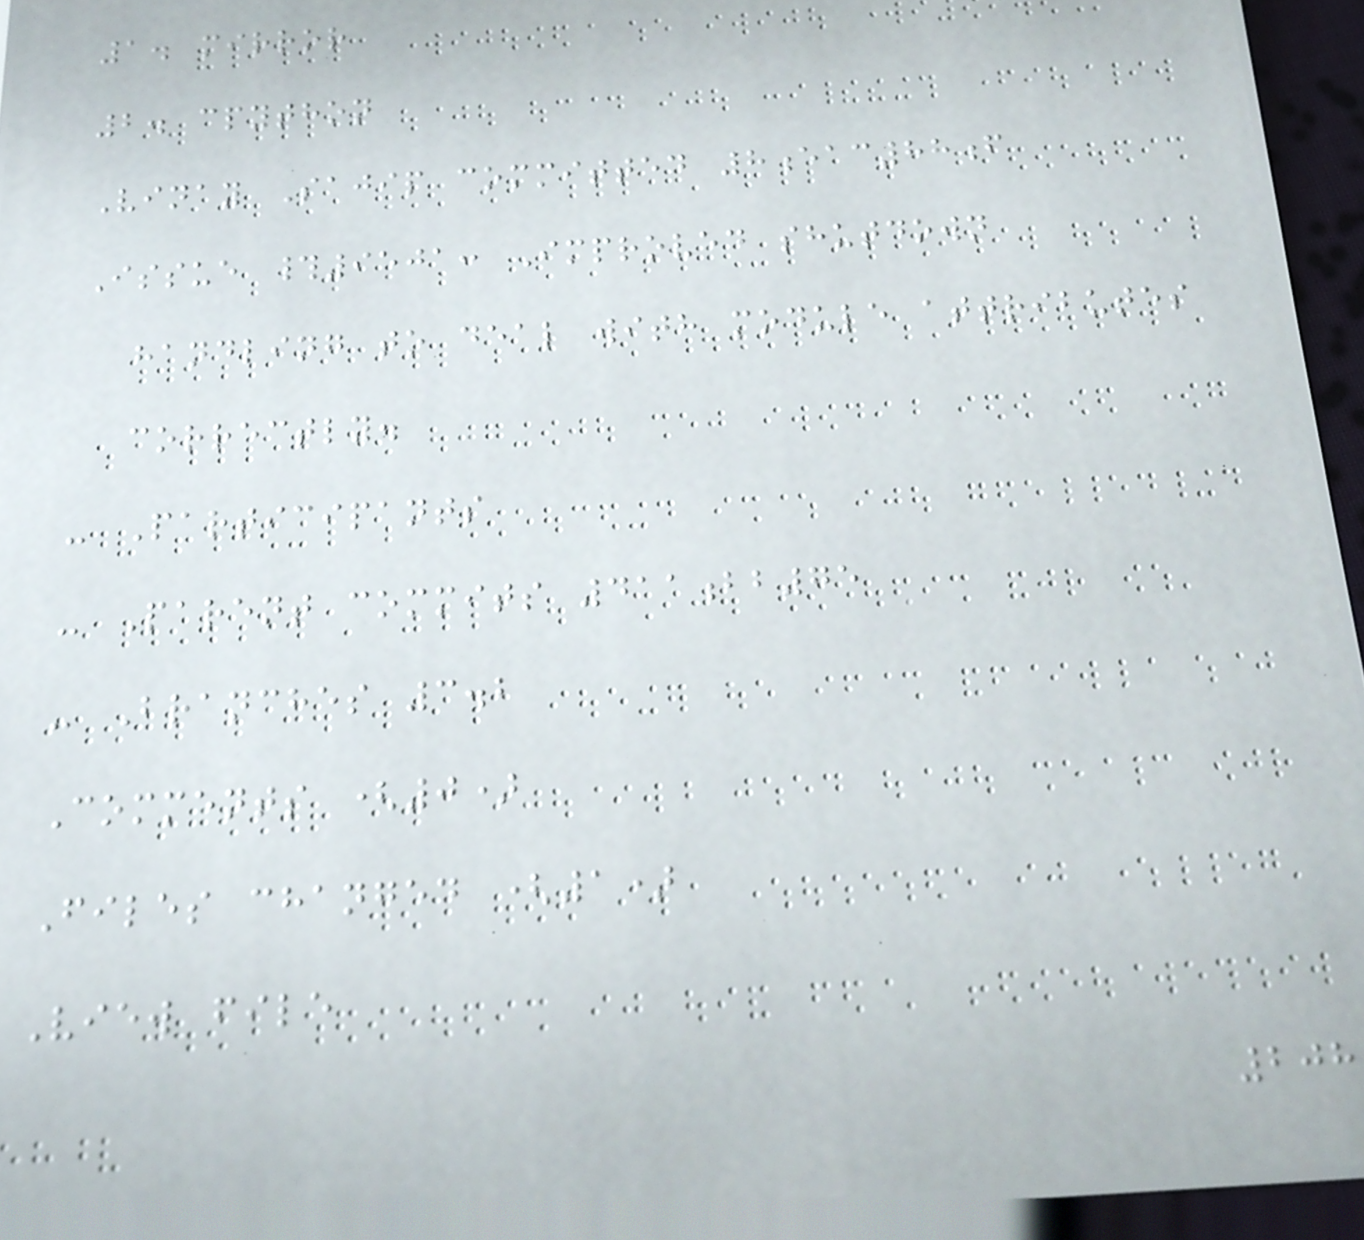1. mirror
2. cpython
Vinay Sajip committed 8eac88f
Issue #9501: Improved shutdown
handling to deal with module attributes
correctly.
- Participants
- Parent commits 411bb75
- Branches 3.2
Comments (0)
Files changed (1)
View file
208
